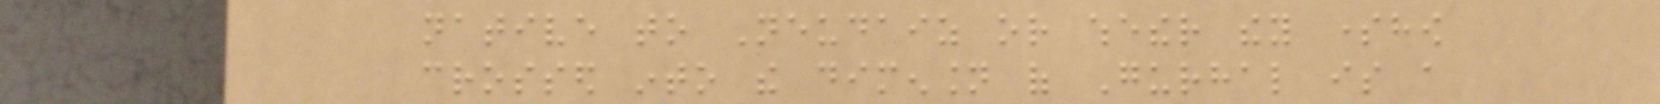native to Neudaiz or whether they somehow
crossed into the dimension of Gurhal is a
